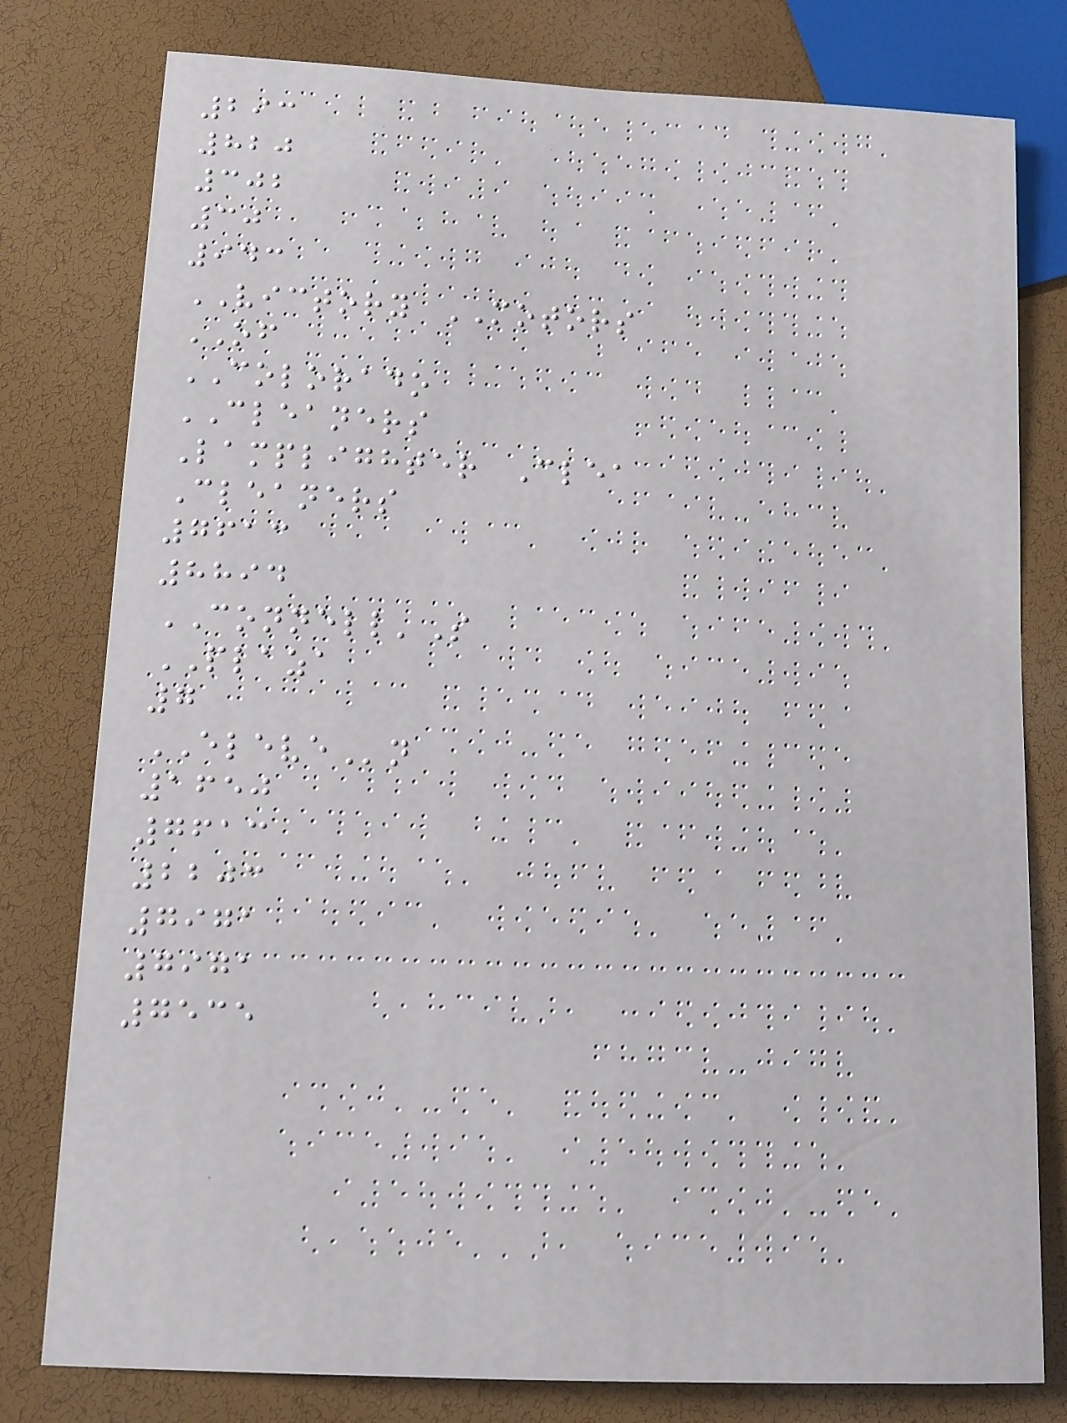293
820
302
30
943
VICTORY MOTORS
OF
COLORADO
CLEANERS
Lamplighter Clea
Cleaners
7613
8894
CONNELL'S
PLAZA
7
ELEVEn
1650
7613
2203
7971
7971
7535
